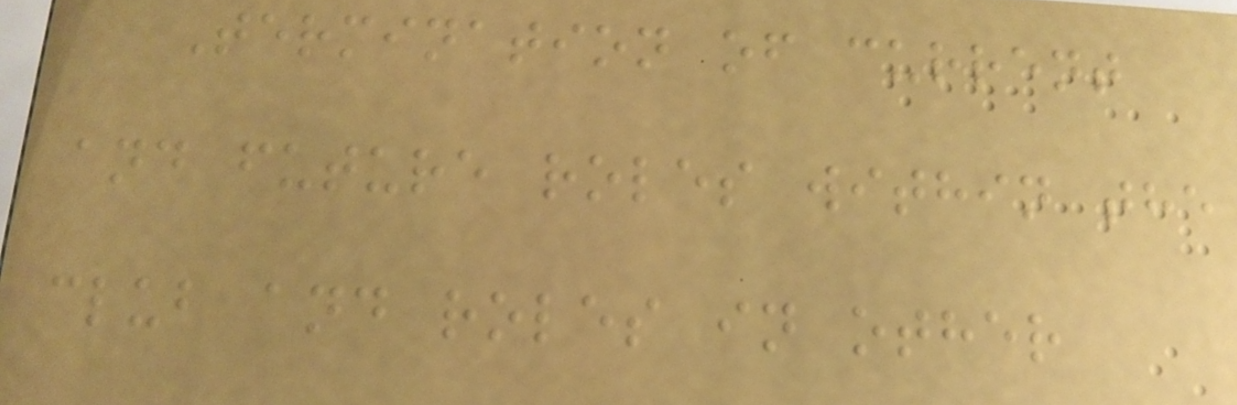Termination of current
and future roles within the
club and roles in other
